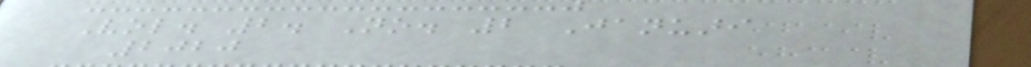Vol. 2. No. 2 Januari
2020
